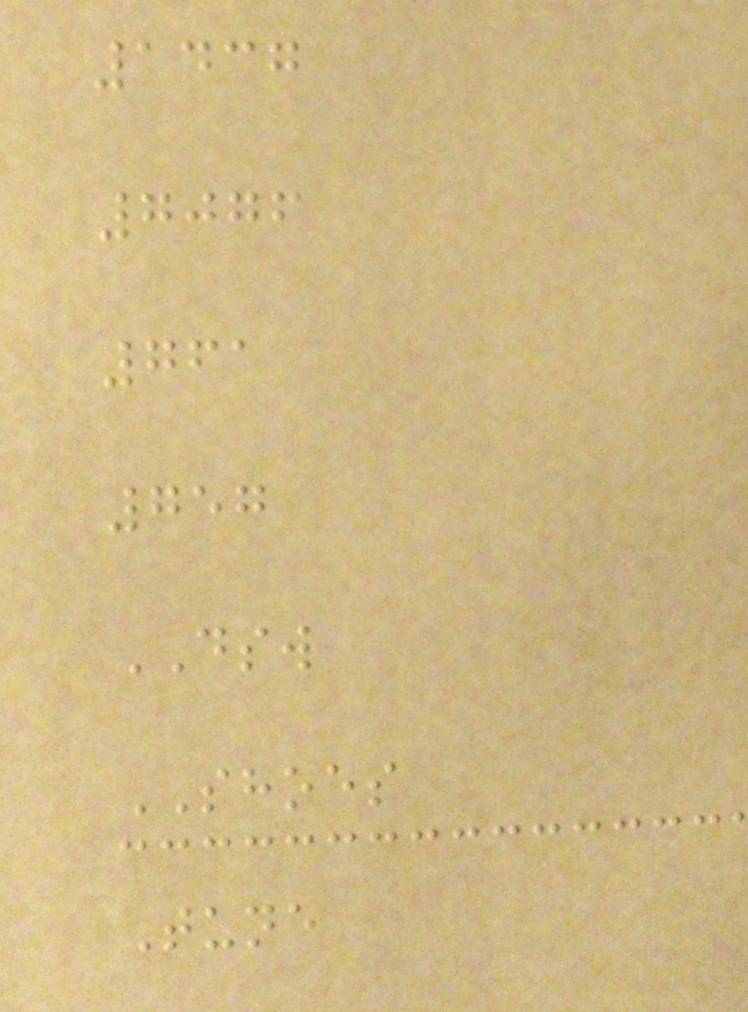1437
7076
761
757
DSW
SHOES
Tune
